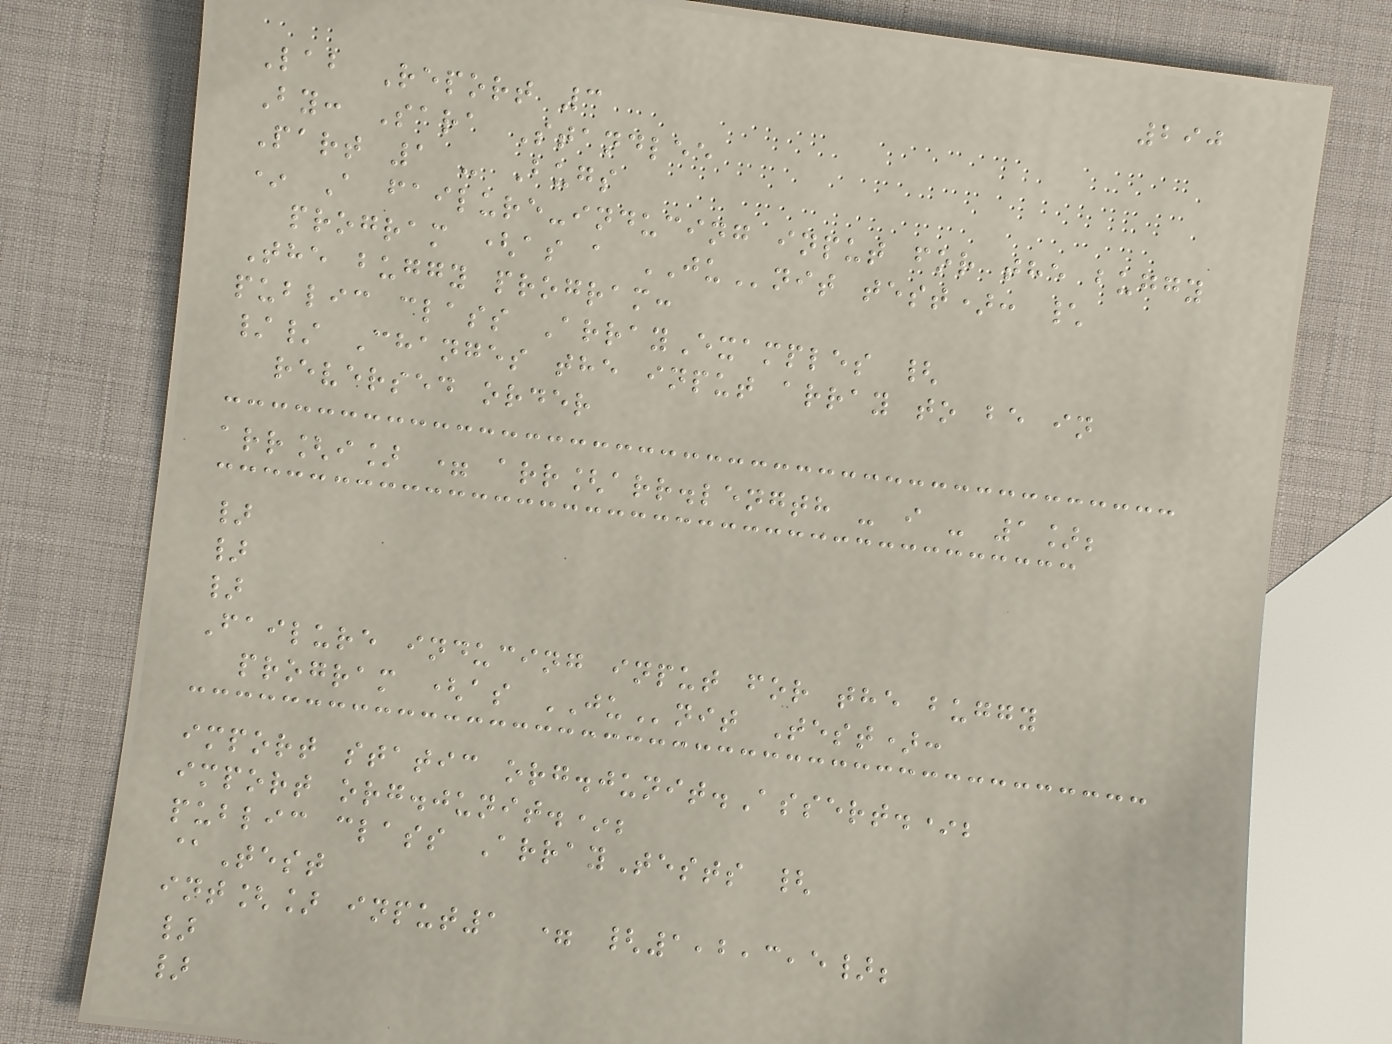290
Lab Report 3
By: Sara Standlee
Part 1 - Bugs
* A failure-inducing input for the buggy
program (as a JUnit test): \
The buggy program:
public class ArrayExamples {
// Changes the input array to be in
reversed order
arr[i] = arr[arr.length - i - 1];
}
}
}
Failure inducing input for the buggy
program (as JUnit Test):
import static org.junit.Assert.*;
import org.junit.*;
public class ArrayTests {
@Test
int[] input1 = {1,2,3,5};
}
}
